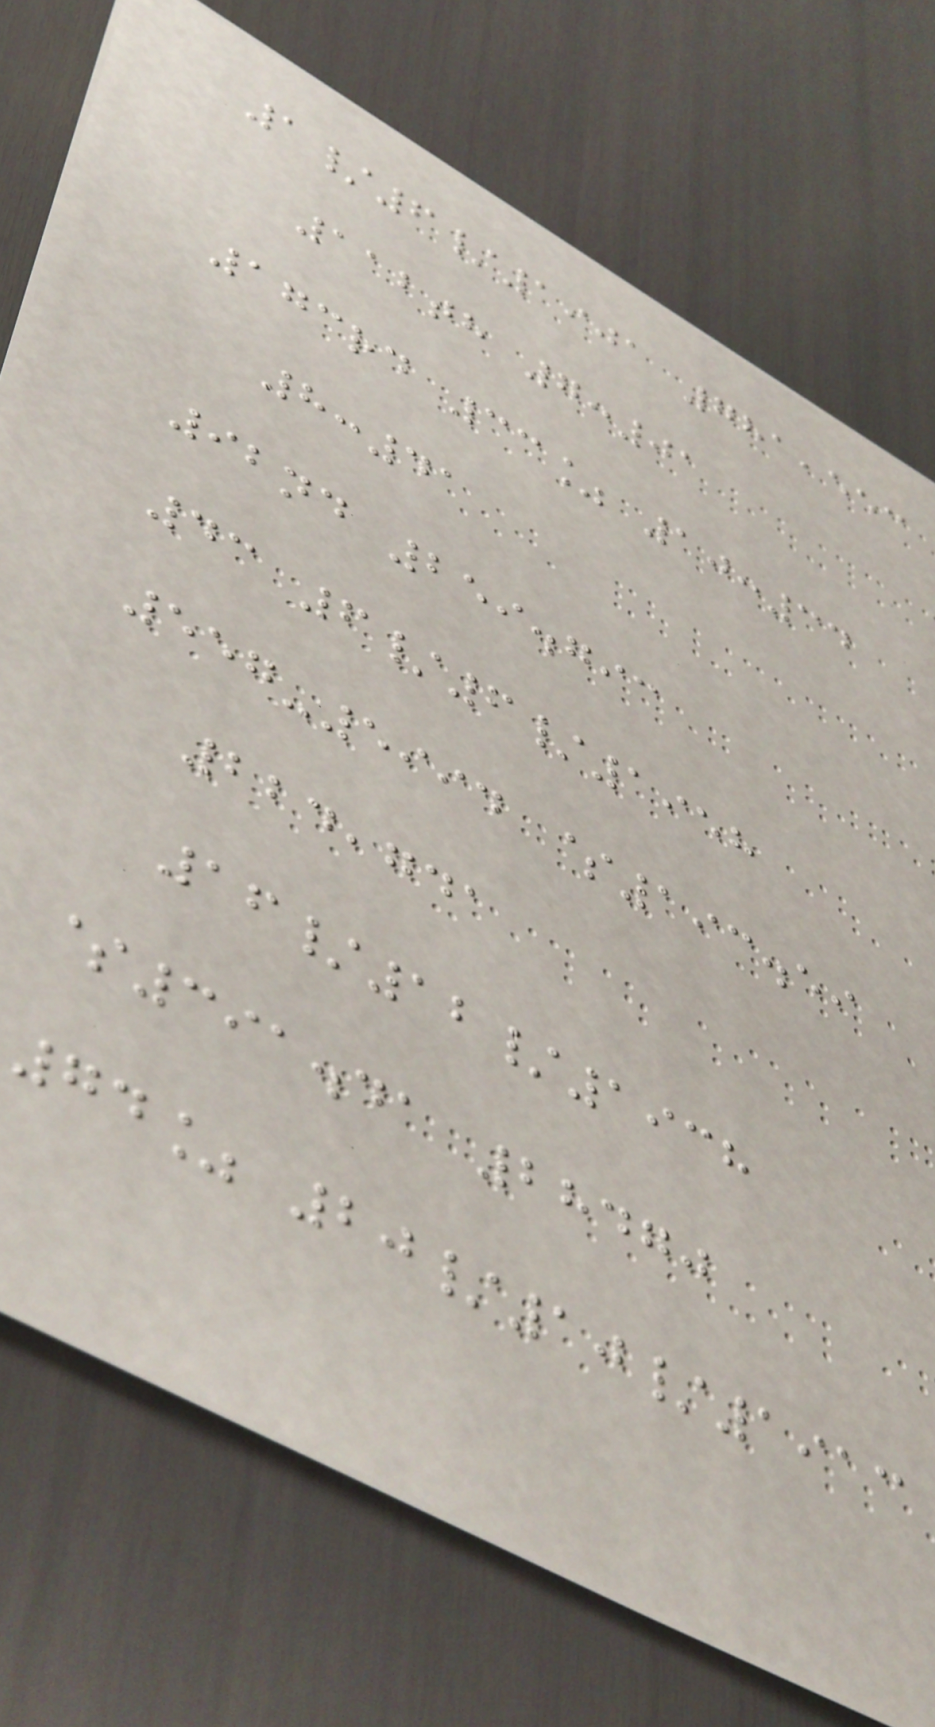1/6/1901 781,553
112th 7:01
173rd 33% 10:34
8:41
92nd 259.793
43 6/6/1958
557-5994 $193.59
224,741
16/12/1938
$391.41 28470
74% 20/10/1913
